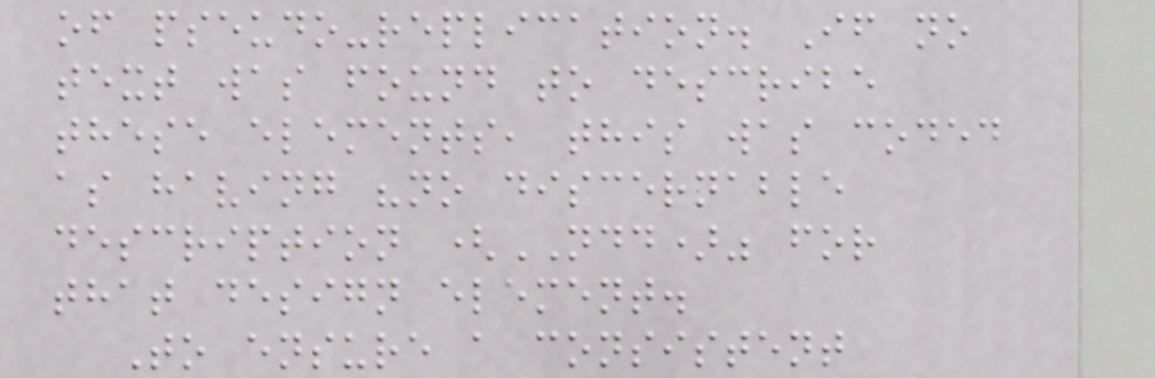of pseudo-replication. If no
text was found to describe
these elements, this was coded
as having "no discernable
description (NDD)" for
that design element.
To ensure a consistent
